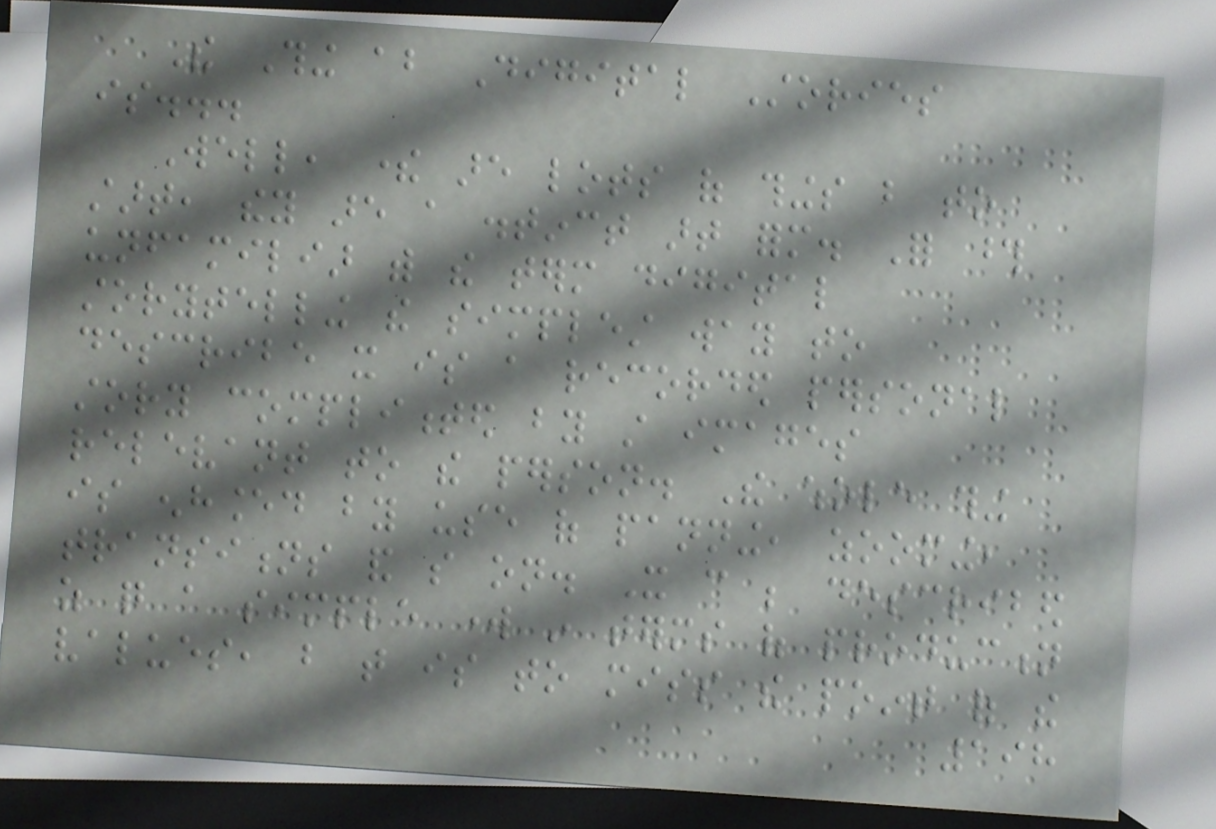The Thing about Digital Stories
is...
Well, there are lots of things but to
start, they are a distinct art form. For those
unfamiliar with the term digital
storytelling the simplest way to
describe it is a recorded personal
story complimented by still images
relevant to the person. The whole thing
is enhanced by use of panning, zooming,
transitions and so on. It can be described
as quite a simple work in terms of production
values, but that is to miss the point of the
198
